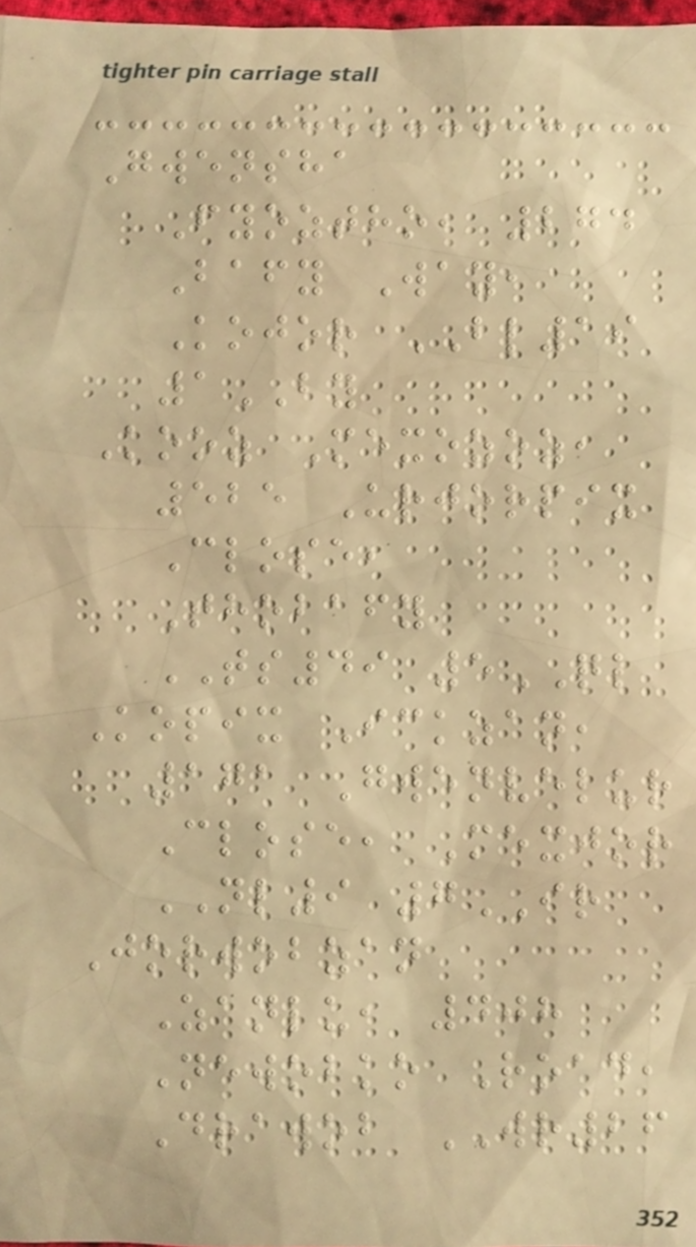Gwensha
Fyoztho, 274
Bafy Way,
Kojor BL19
1BY
Kooz Mexozoz,
525 Urjorpix
Close,
Thobafy
TS49 5QL
Kopix Ickzan,
171 Gwenvelur
Close, Mexjor
NL9 7IR
Jorwobzan
Zanlu, 408
Newobko Road,
Drawob WR26
